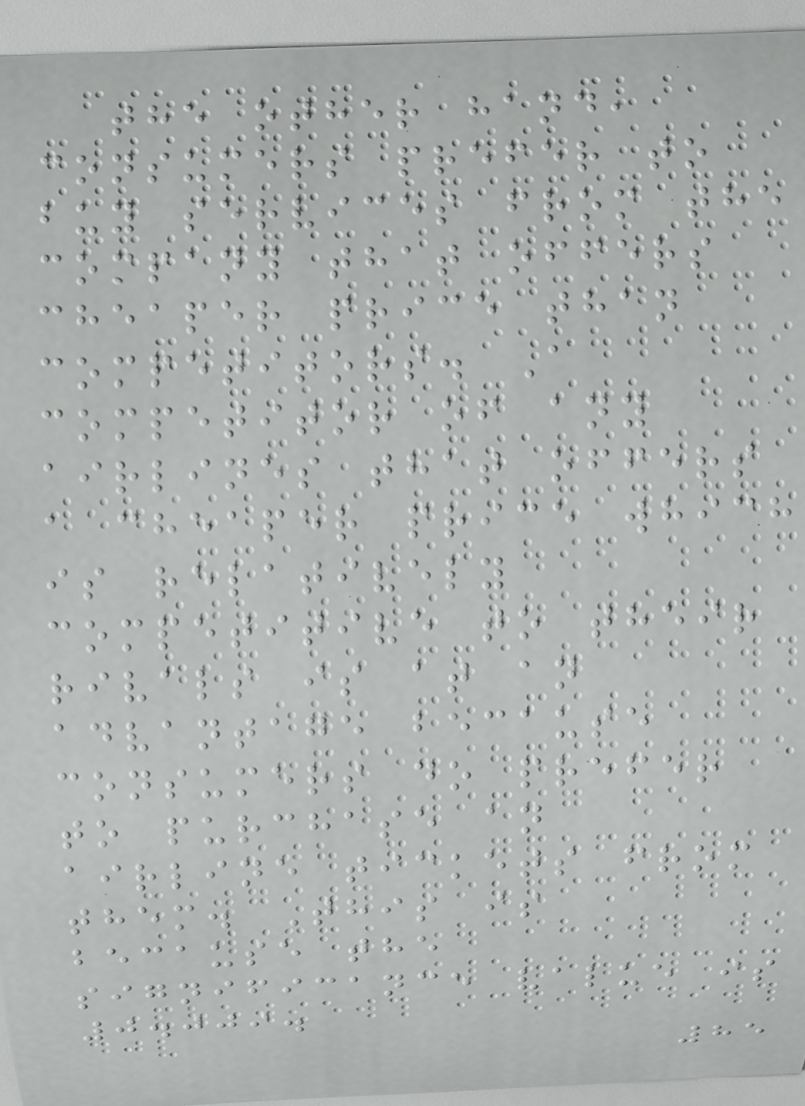the other hand,
consumers prefer to
buy services from the
company that offers
cheaper price than
competitors. A
competitor of any
airlines that offers
a cheaper price which
is relatively
competitive to their
rivals is at an
advantage because
consumers do prefer
to purchase an
airline tickets from
them. This is
because the
significance value is
0.009.
85
